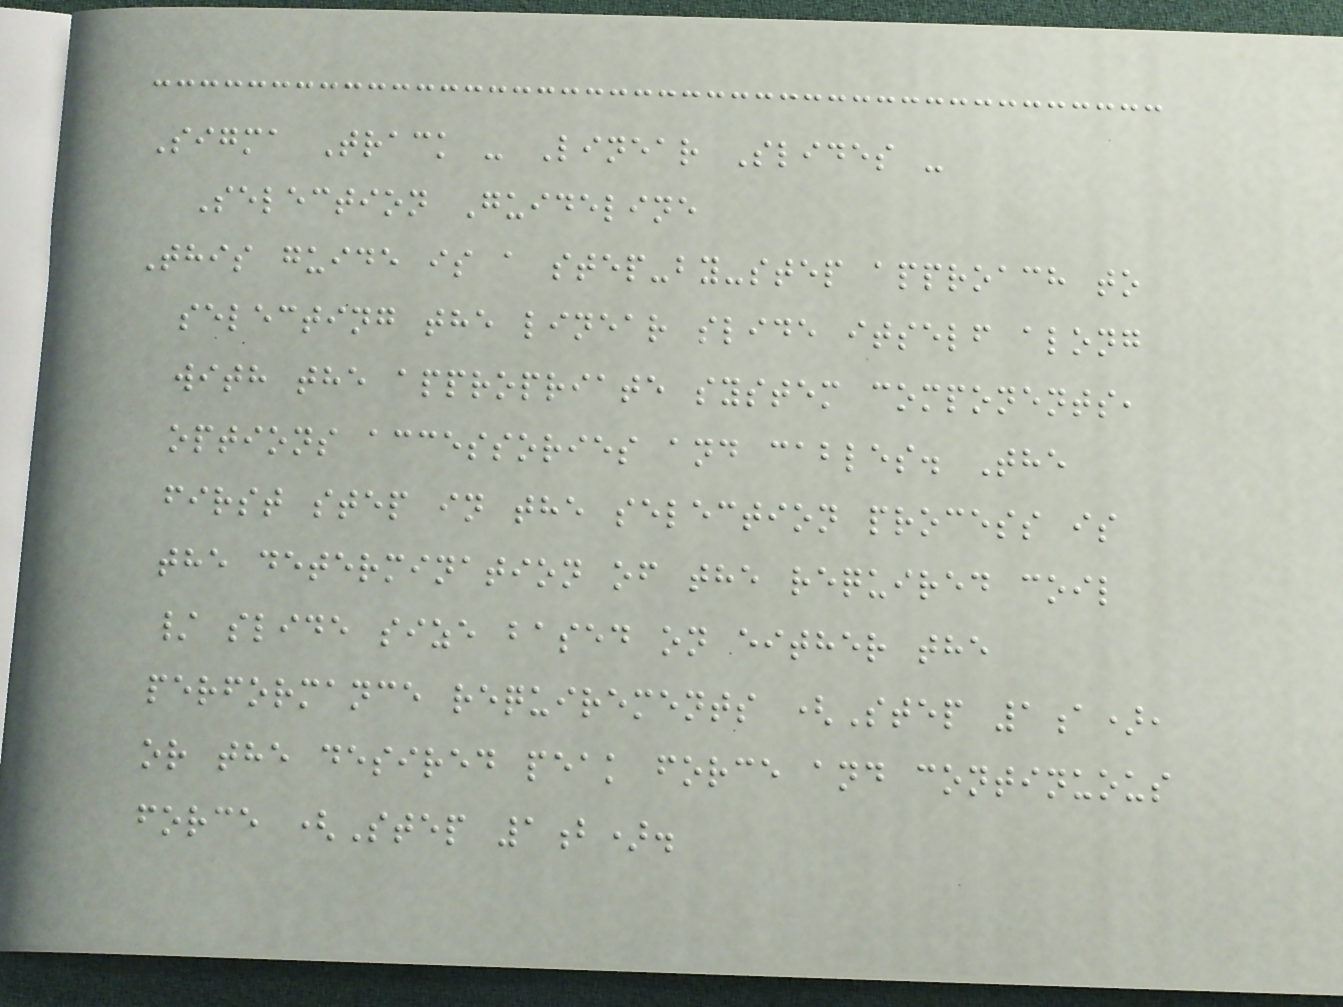Sigma Track - Linear Slides -
Selection Guideline
This guide is a step-by-step approach to
selecting the linear slide itself along
with the appropriate system components,
options accessories and cables. The
first step in the selection process is
the determination of the required coil
/ slide size based on either the
performance requirements (Step 1a),
or the desired peak force and continuous
force (Step 1b).
